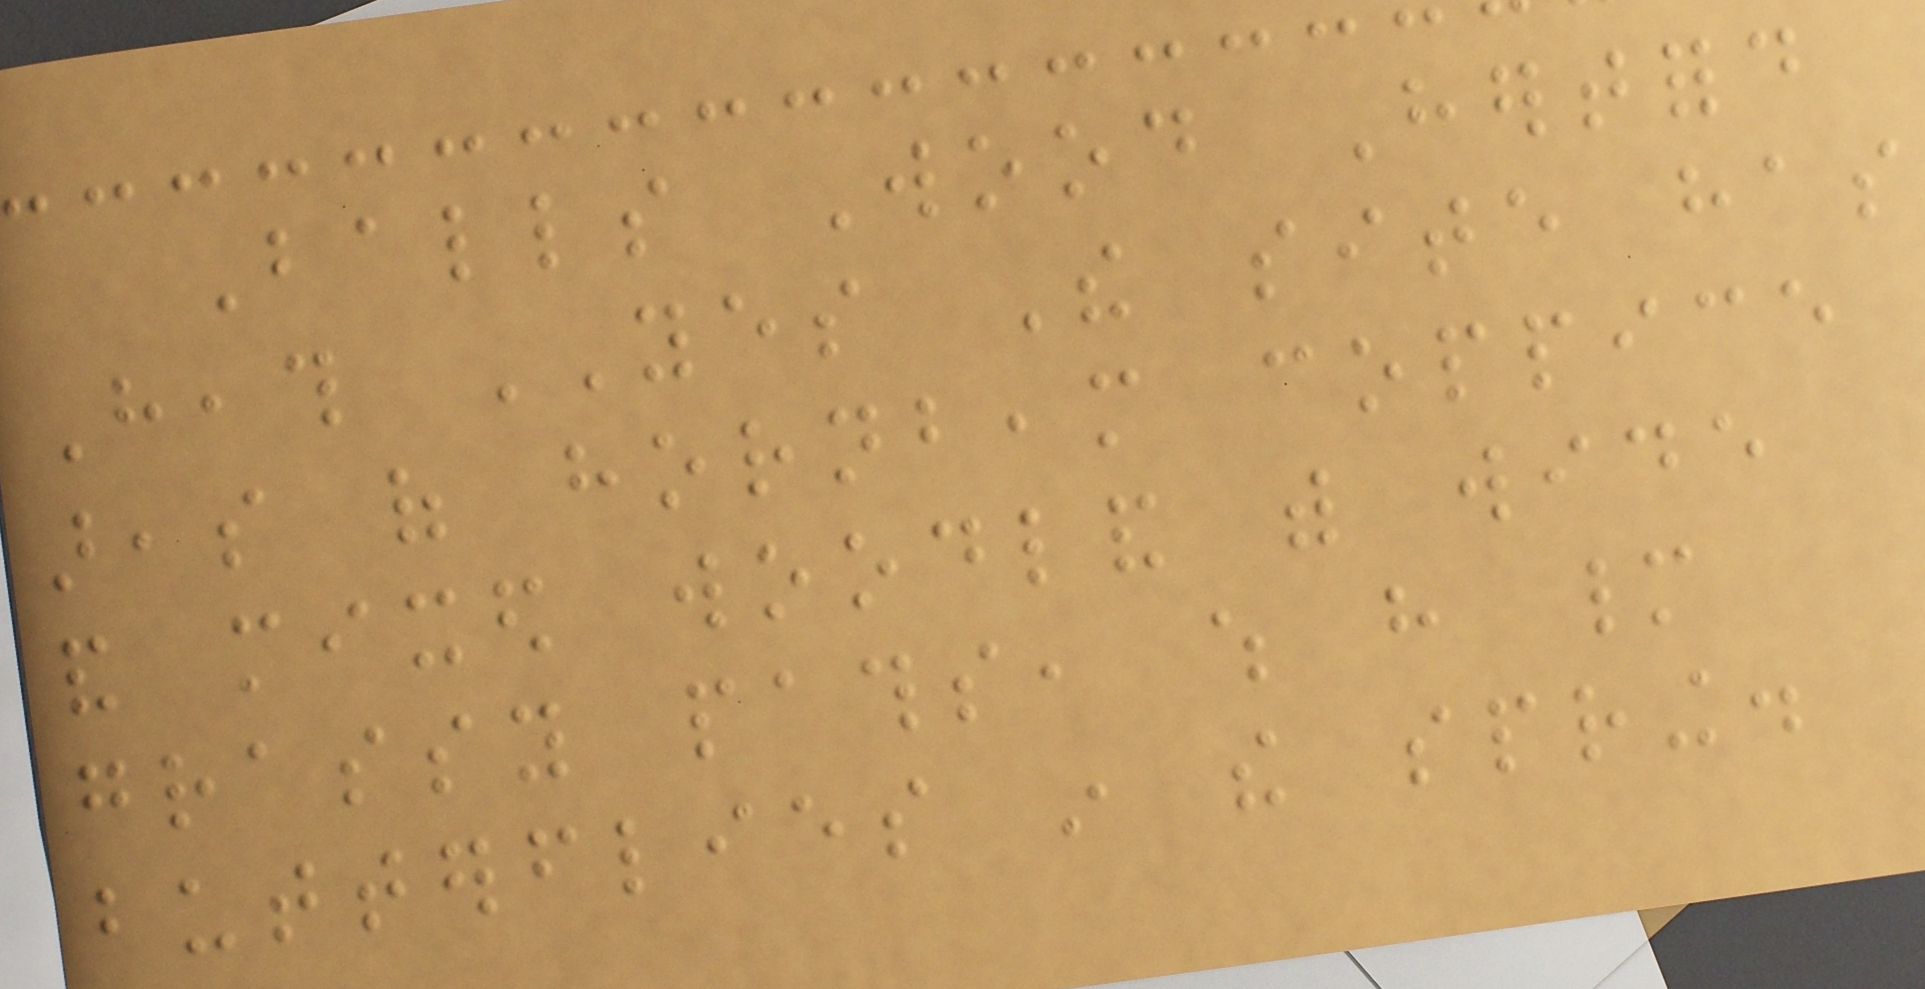Balls Wood Hertford
Heath YES The site has
areas of hornbeam coppice
and mixed woodland with wide
grassy paths, which have many
butterflies in the spring.
